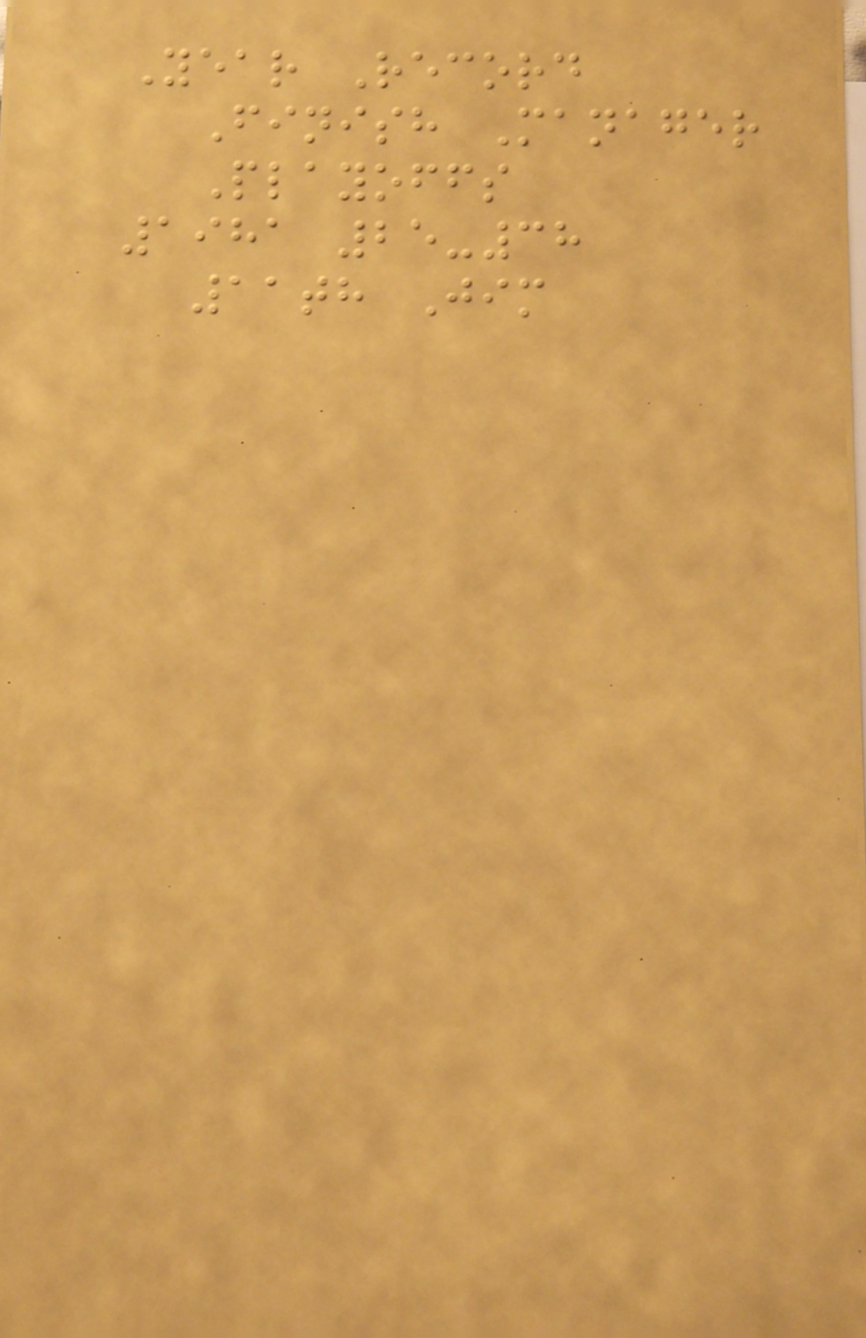Year Record
Finish Manager
Playoffs
1981 25-38
11th Jim
